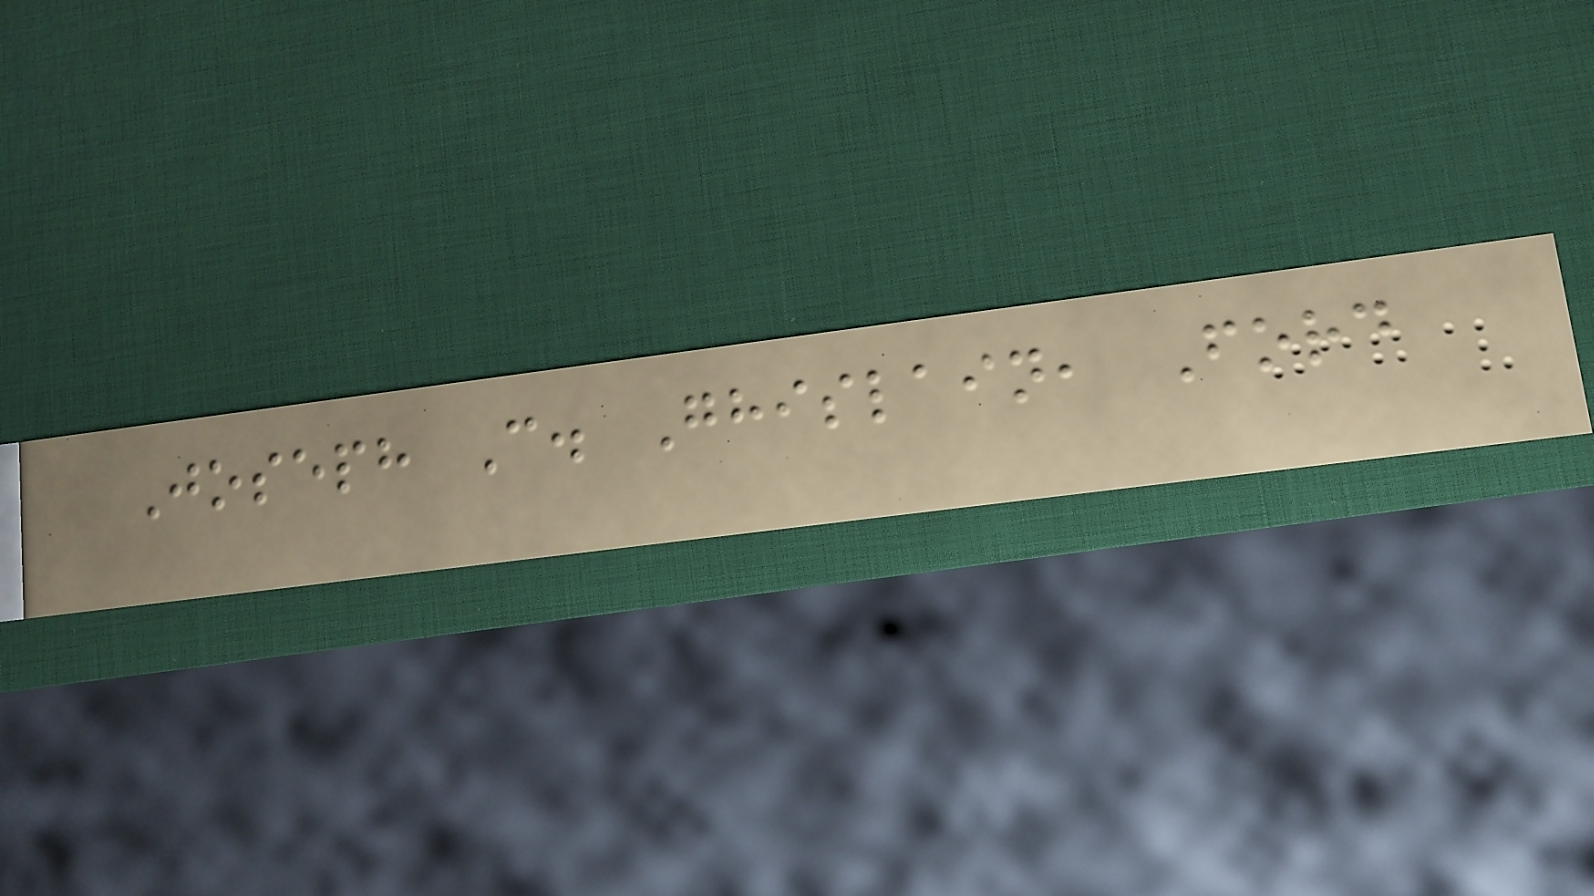Joseph C. Ghislain, Ford
